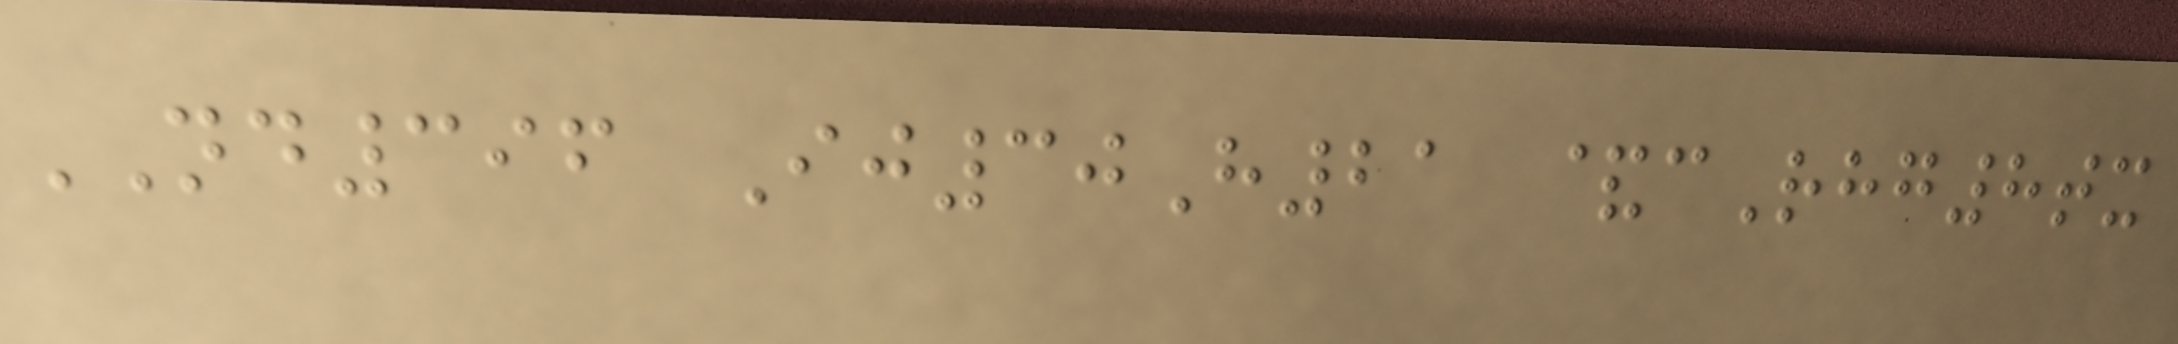ND396 Ij30H21 &cRhg8tx
